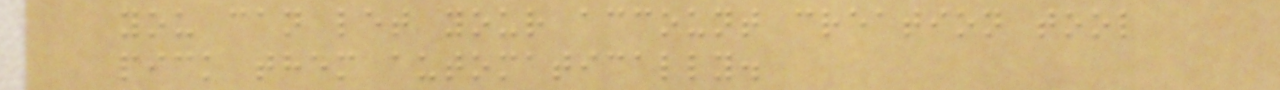you can let your account creation tool
pick them automatically.
